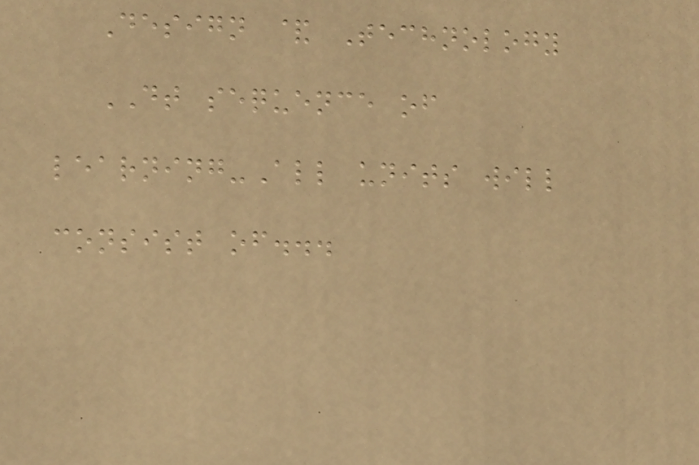Design & Technology
DT sequence of
learning-All units will
consist of...
